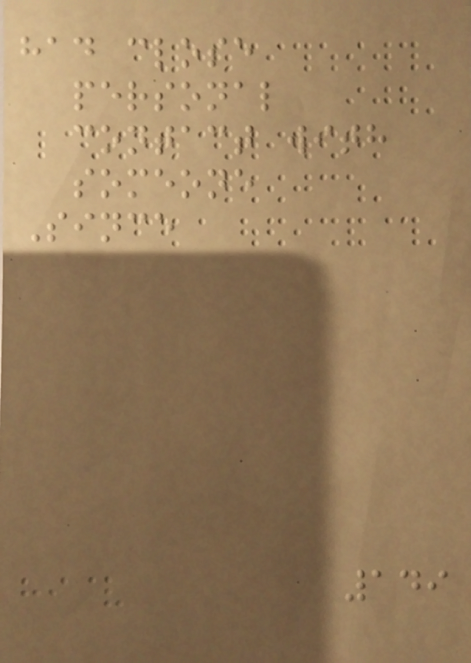had close
personal
contact with
someone
Since
149
